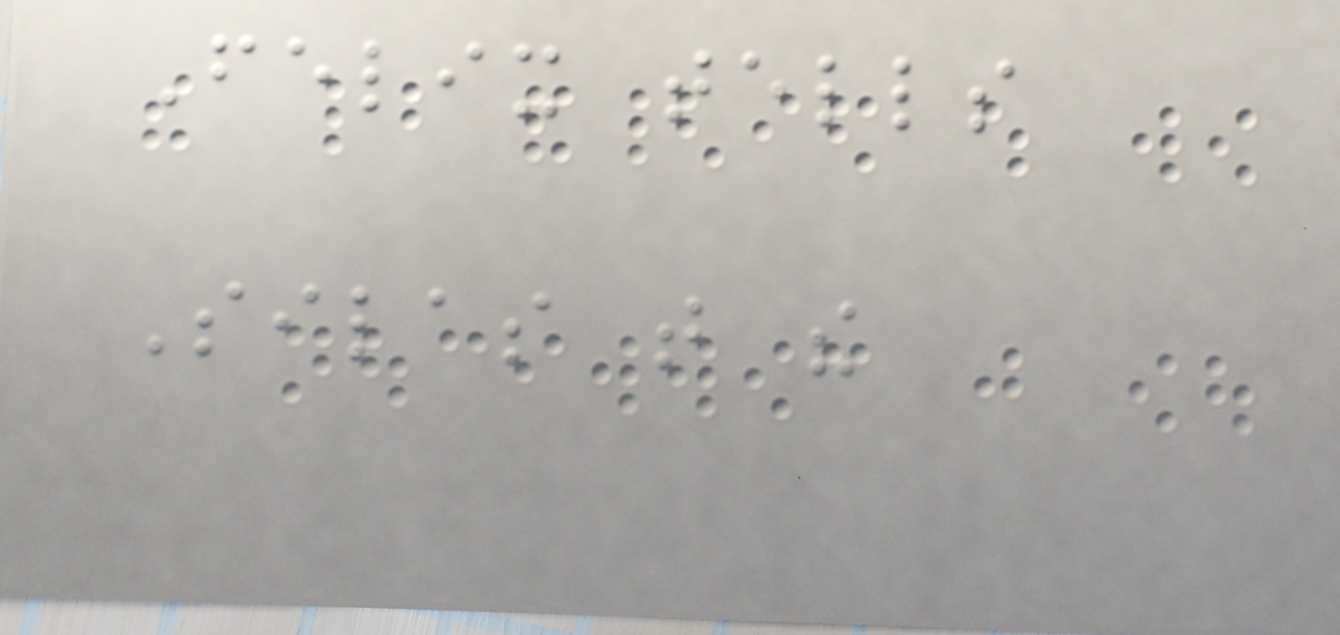Felix tells
Silas that the
